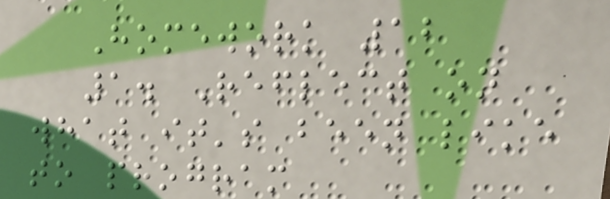Homework 12
1. Reflect on
what it's been like
to program
